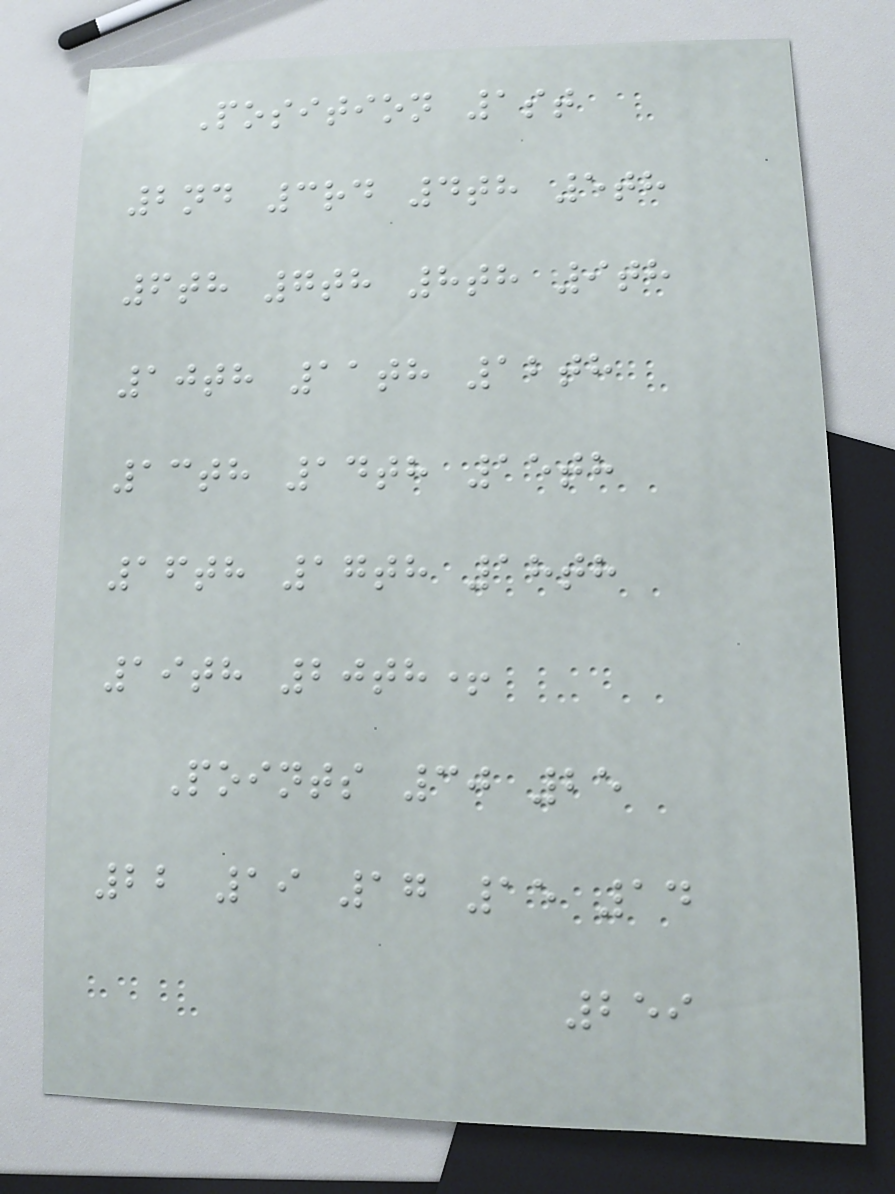Position 1st
2nd 3rd 4th 5th
6th 7th 8th 9th
10th 11th 12th
13th 14th 15th
16th 17th 18th
19th 20th+
Points 30 25
22 19 17 15 14
259
